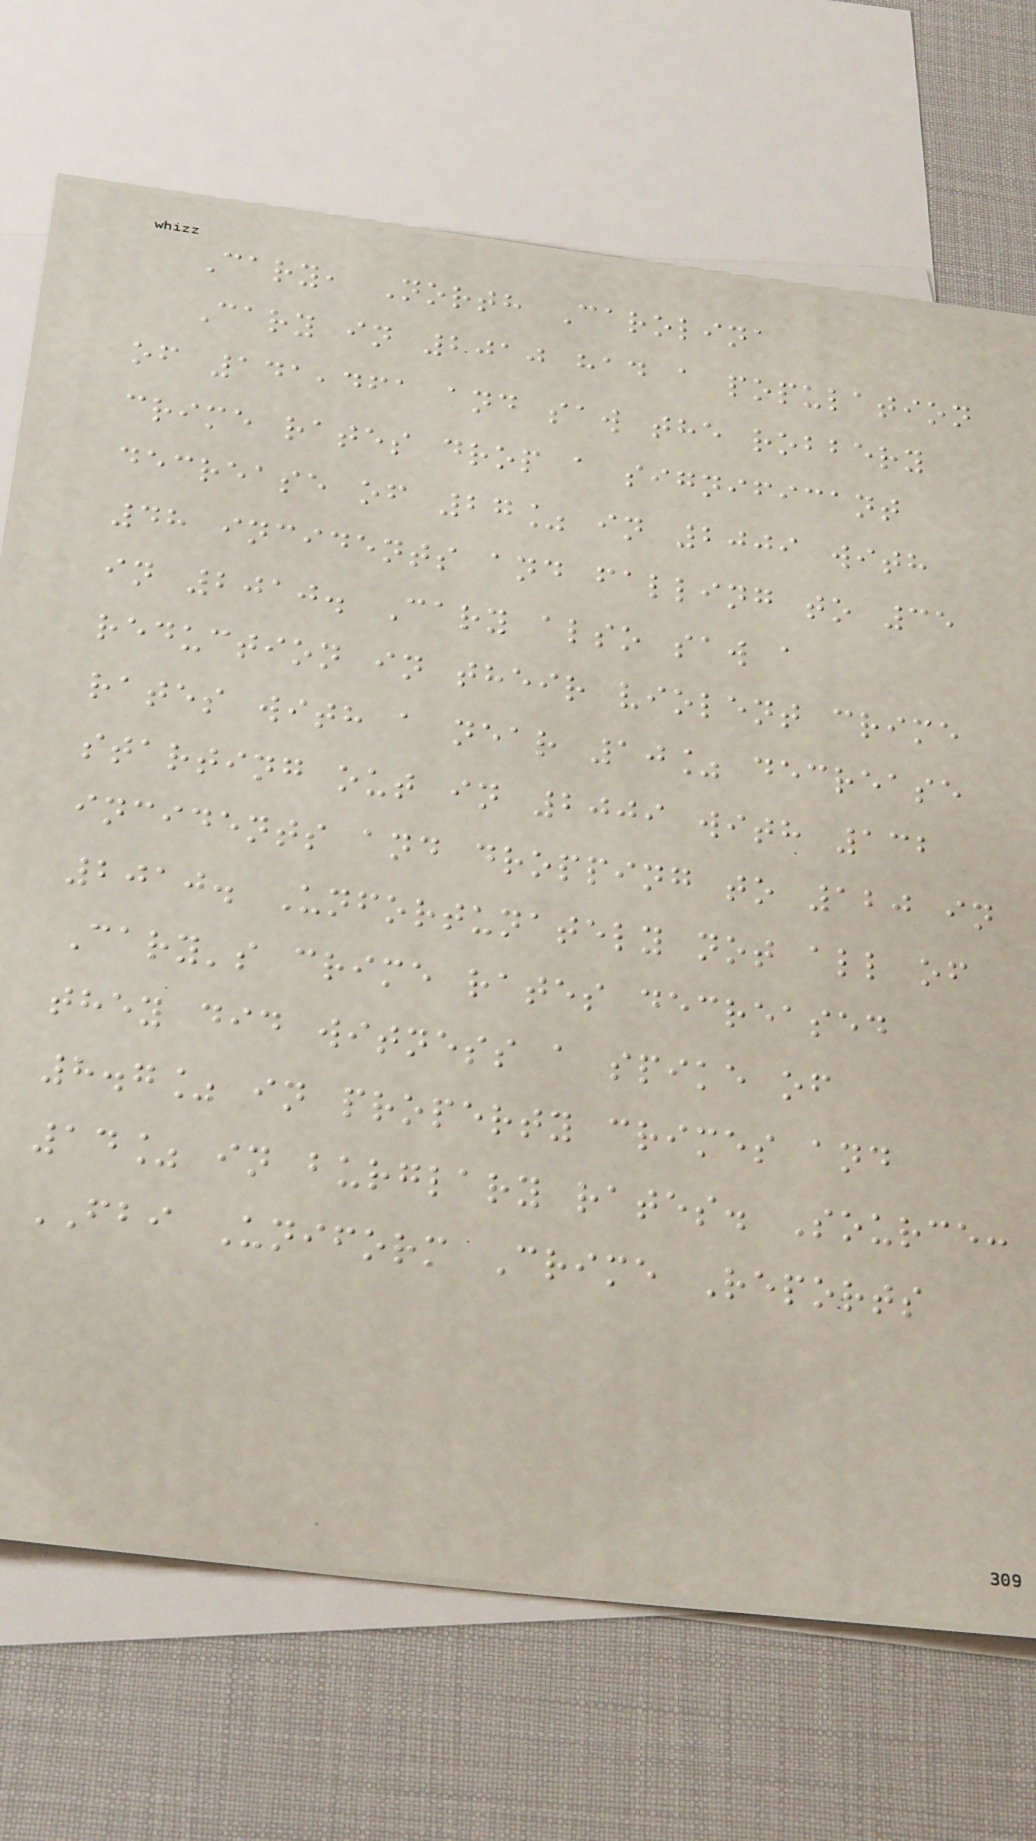Cary, North Carolina
Cary in 2010 had a population
of 141,461 and saw the robbery
crime rates drop a significant
decrease of 27% in 2009 with
48 incidents and falling to 35
in 2010. Cary also saw a
reduction in their violent crime
rates with a near 10% decrease
starting out in 2009 with 132
incidents and dropping to 120 in
2010. Unfortunately not all of
Cary's crime rates decreased
they did witness a spike of
8.7% in property crimes and
14% in burglary rates. Source:
FBI Uniform Crime Reports
